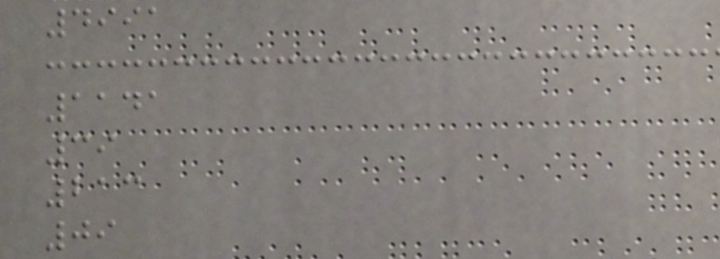4991
1141
39
213
09
